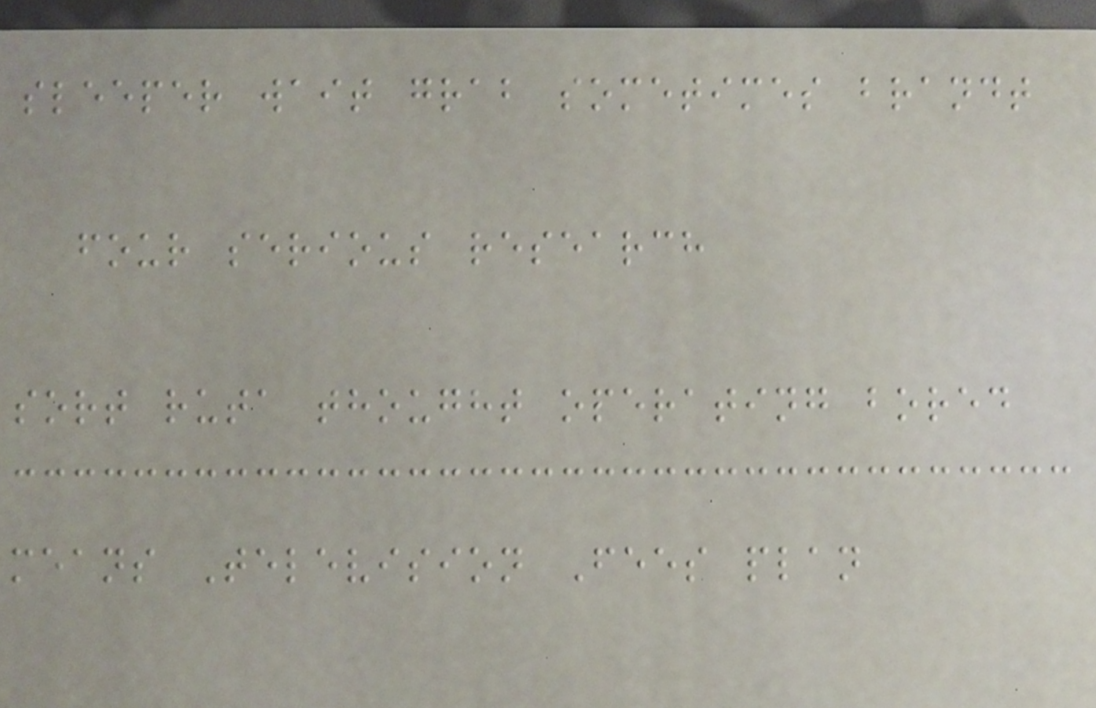sleeper wait grab sometimes brandt
four serious research
sort ruta thought operating bored
means Television Fees plan
